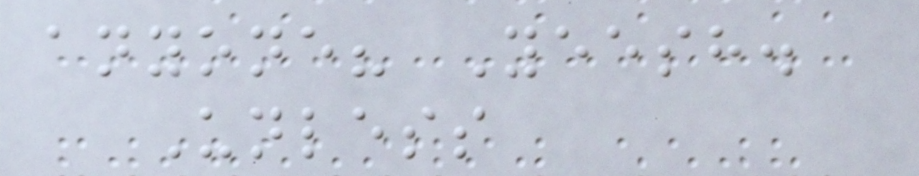anyone? Yeesh.
Unless
